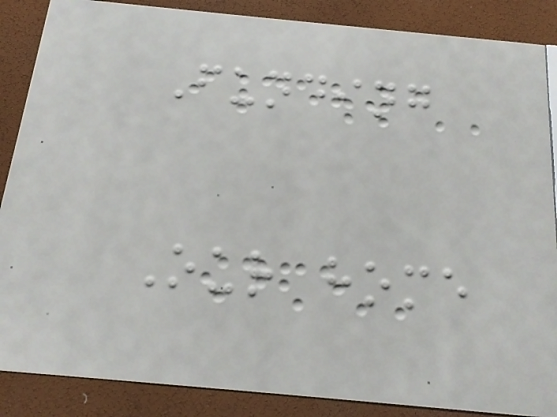Funding
Our home
